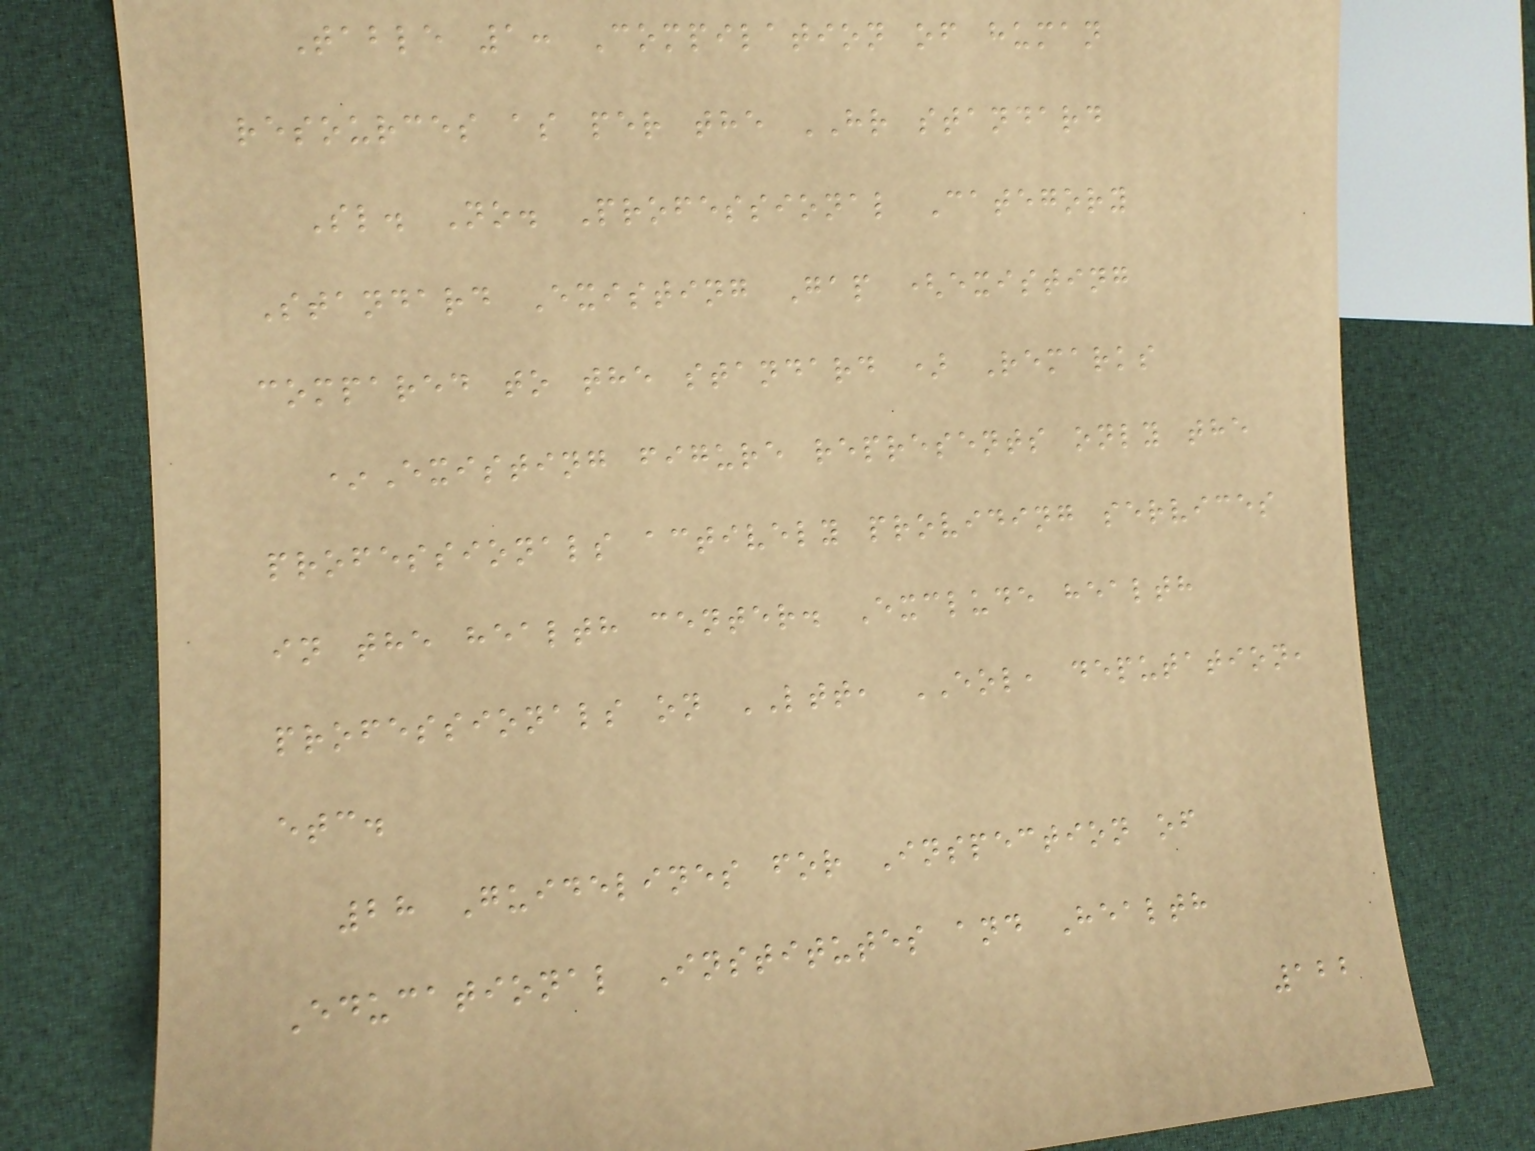Table 1: Compilation of human
resources as per the HR standard
Sl. No. Professional Category
Standard Existing Gap (existing
compared to the standard ) Remarks
*Existing figure represents only the
professionals actively providing services
in the health center. Exclude health
professionals on LTT, EOL, deputation,
etc.
28 Guidelines for Inspection of
Educational Institutes and Health
122
